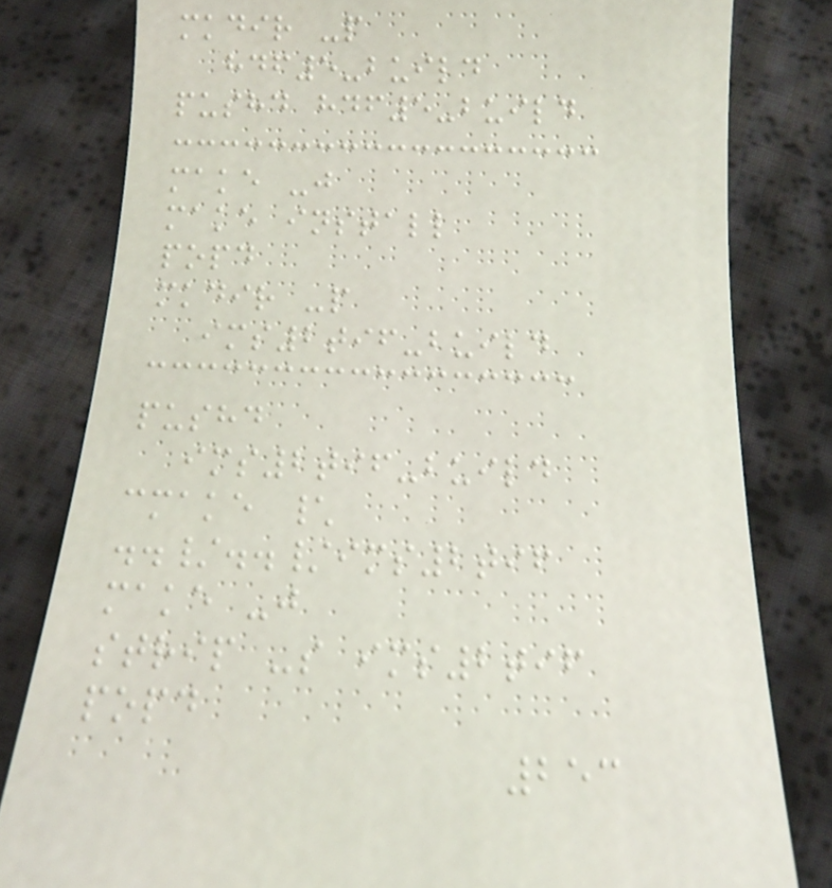mkdir -p
hdf5-build
pushd hdf5-build
make -j
make install
popd
mkdir -p
ims2tif-build
pushd
ims2tif-build
cmake \
../../ims2tif
make -j
strip -s ims2tif
popd
253
